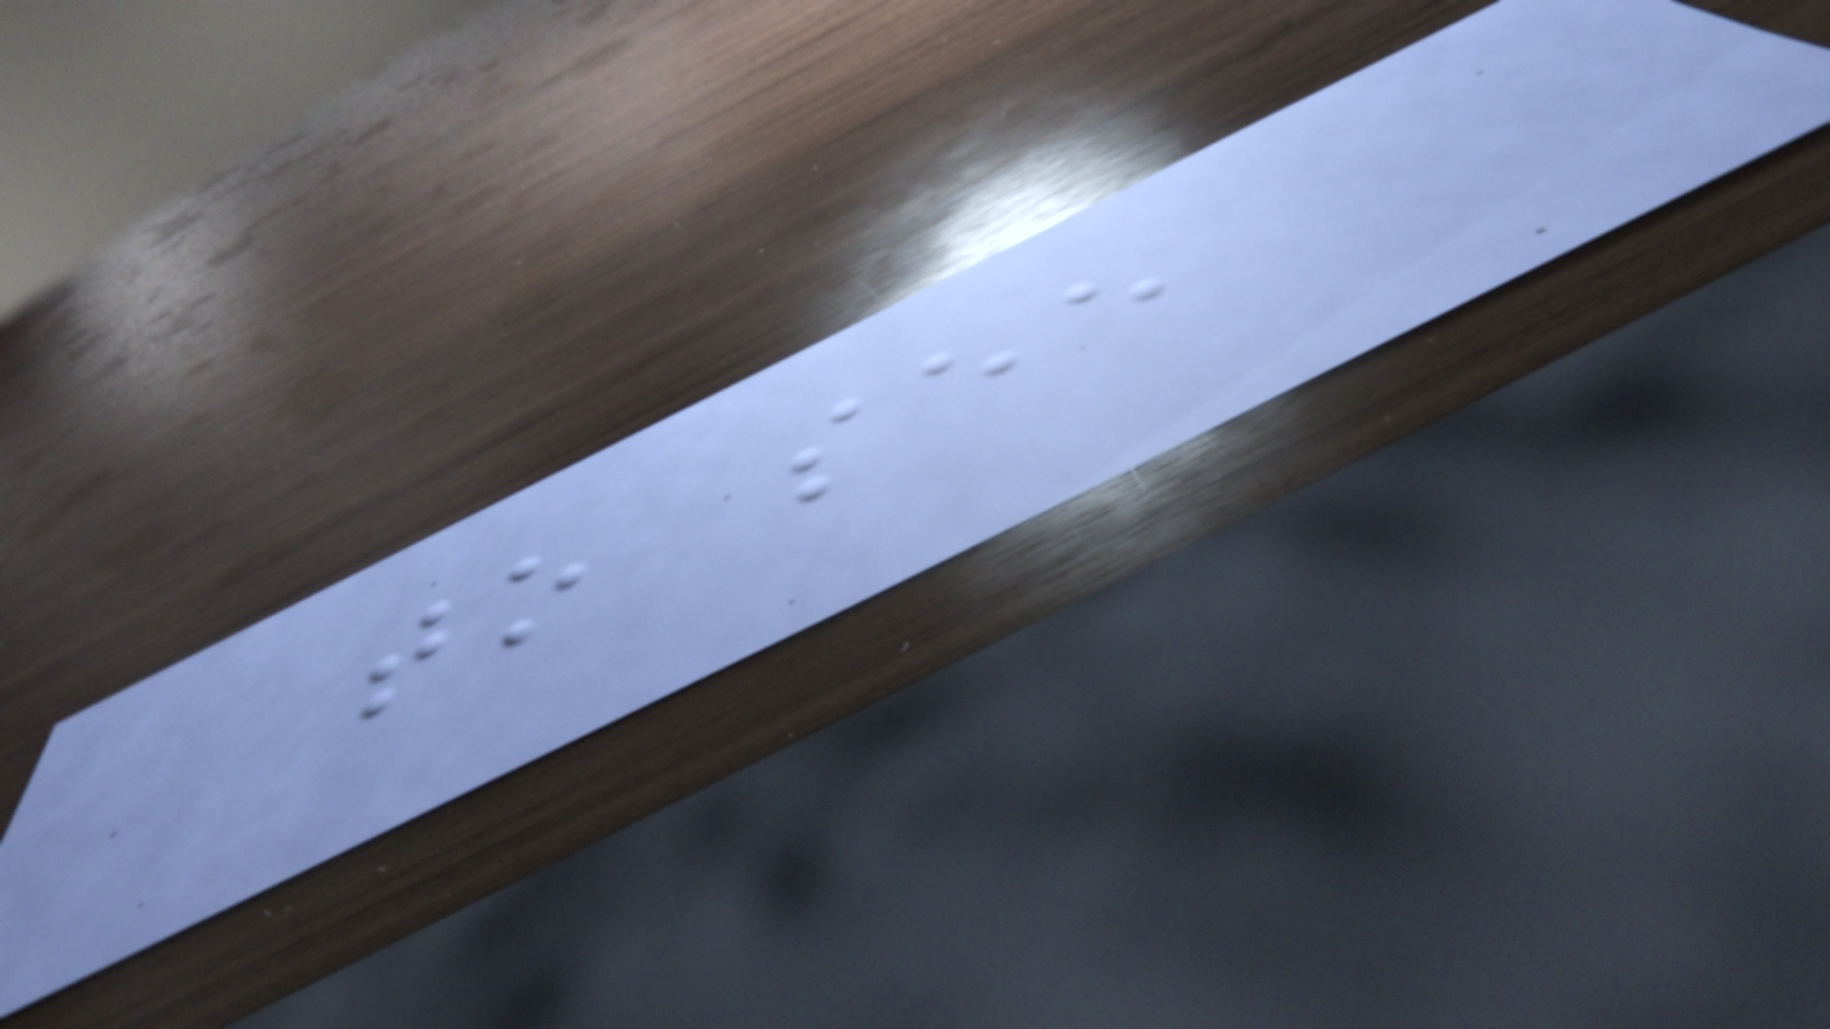to see
